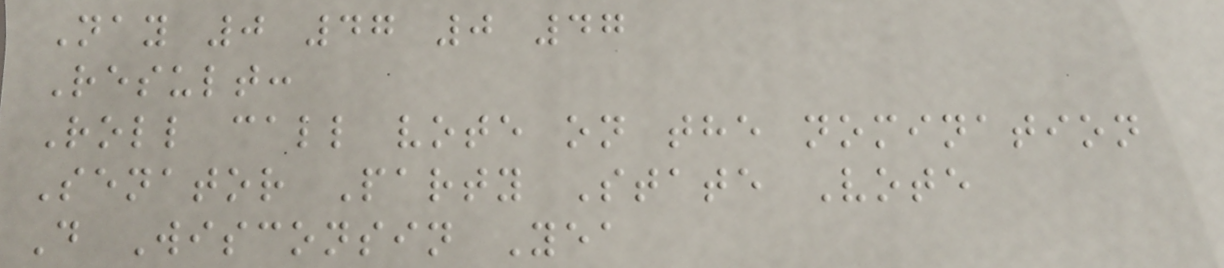Nay 0 47 0 47
Result:
Roll call vote on the nomination
Senator Party State Vote
D Wisconsin Yea
